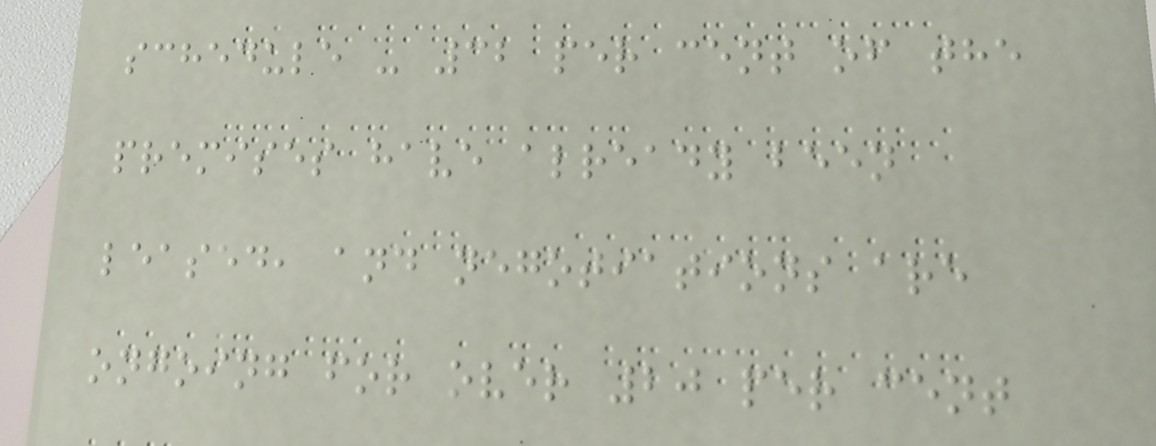schedule - 32 per cent of the
premises have already been
leased, and negotiations are
ongoing for over 20 per cent
